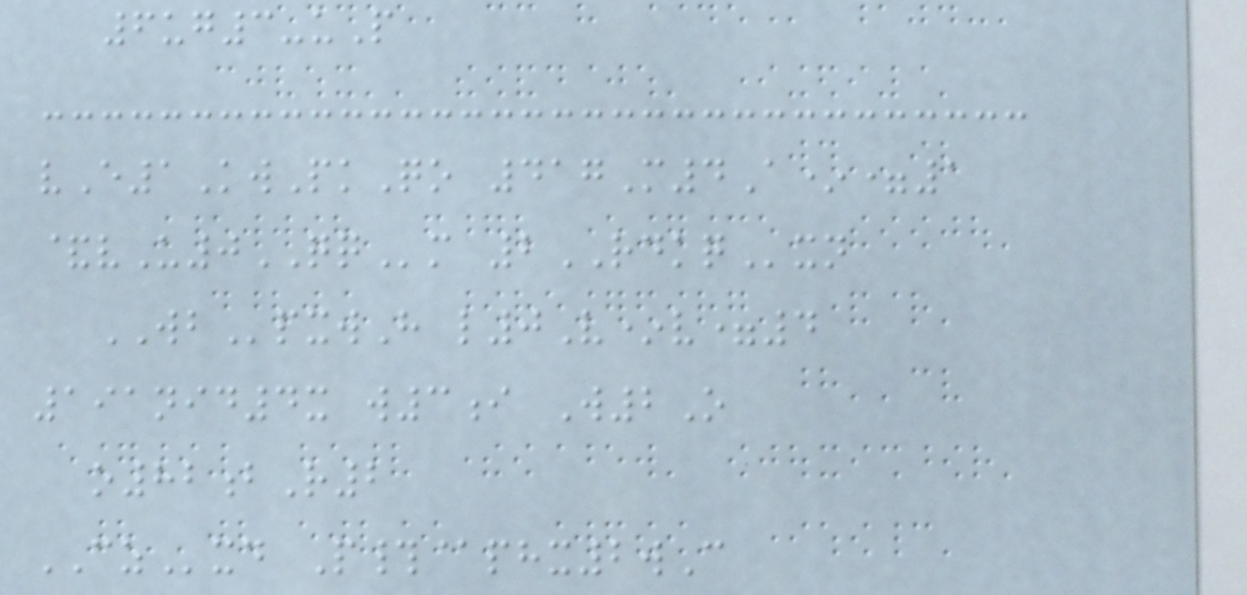6ug3-uP
vE1KwPkQo 417M4A*=1
&vU0QQm 2RDKQxn
WBpxwH l0V*v=4
191nid4x w3i W2O
o82bR2
CZxd P#@phx2wC
